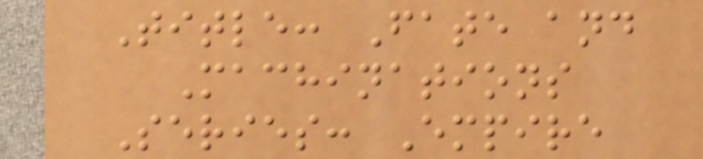Title: Fate and
Machinations
Series: Empire
